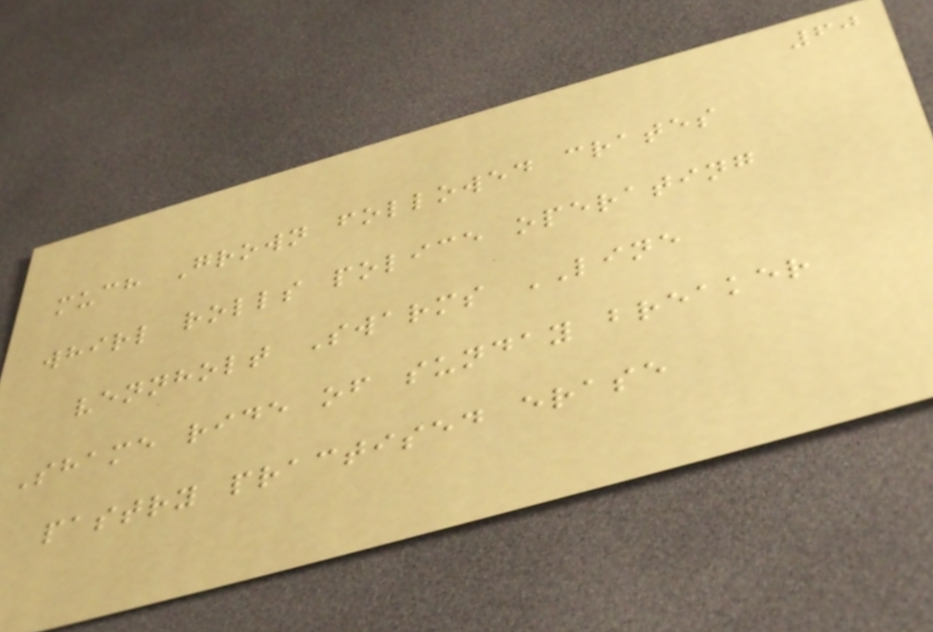60
much Grown followed crates
whirl rolls police operating
vennholt Swarms LINE
Shame ride of sunday breaker
pastry practised erase
